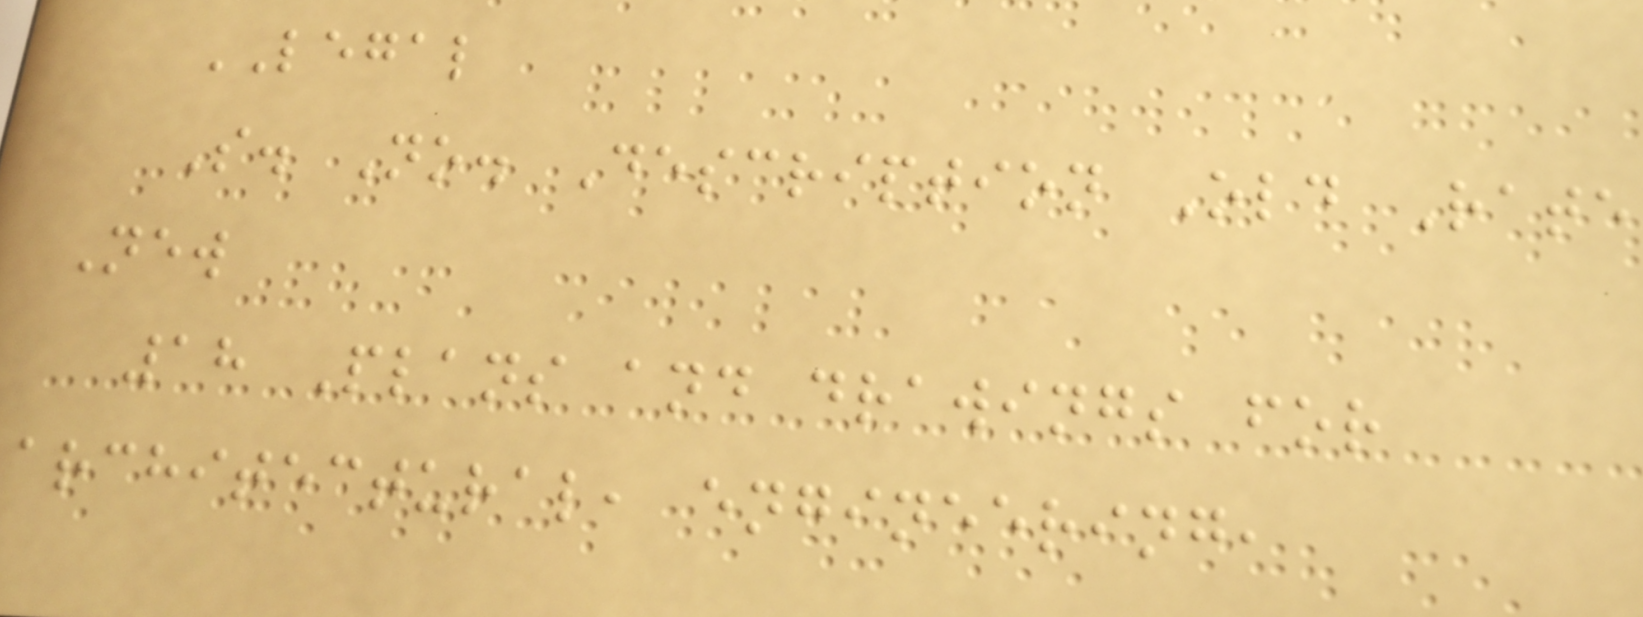LEGAL
S. No. Description Old Rate
New
18 Plans and drawings for
architectural, engineering,
